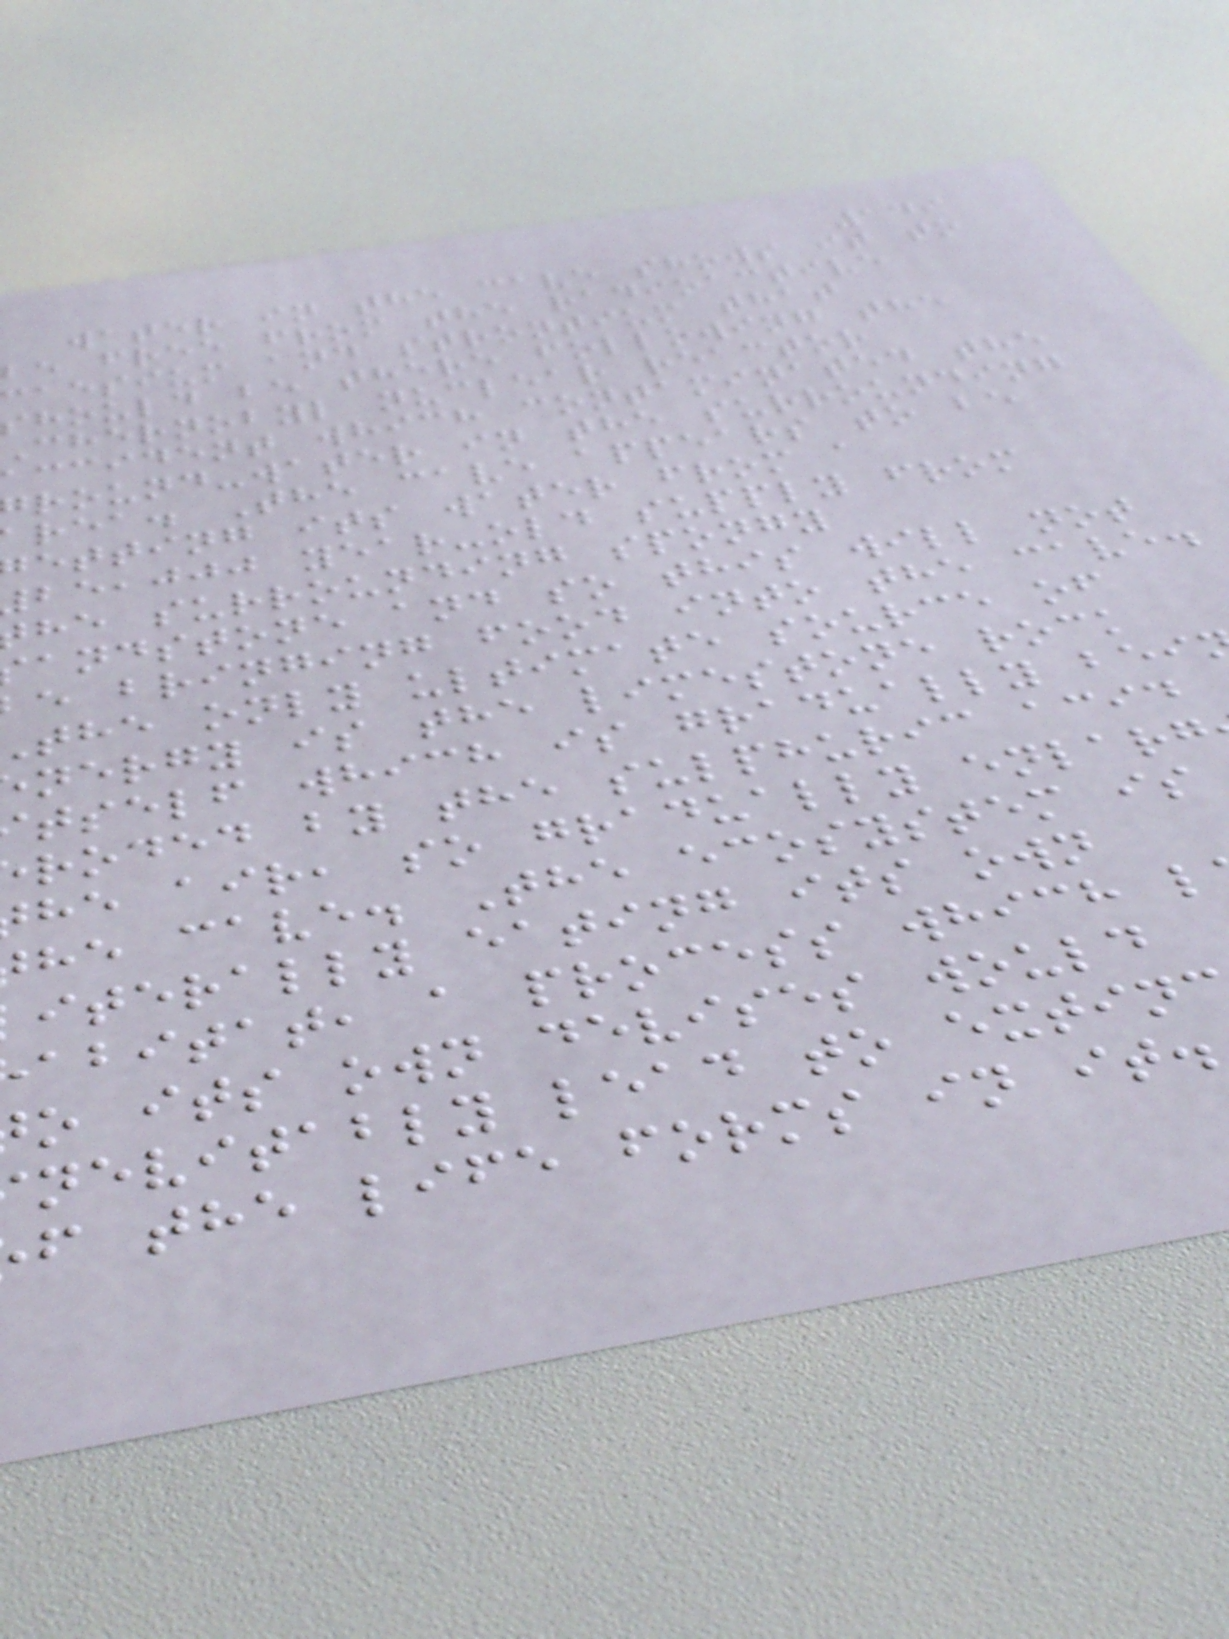149
water in the cave shows it to
be free from the radioactive
caesium and strontium that
should be there following the
Chernobyl nuclear reactor
ccident which contaminated the
round-water in the surrounding
rea. The cave appears to be
etting its water from a
,jjj year-old supply from
he surrounding spongy
andstone and so this will not
e bringing food into the cave.
the only ultimate source of
nergy is the limestone rock
tself which is gradually bei
roded by the sulphuric acid
he air, so gradually enlarg
he cave. The ecosystem is
iterally eating its own
abitat, a process which l
o its own devises would
nevitably lead to extin
f the life forms in it.
